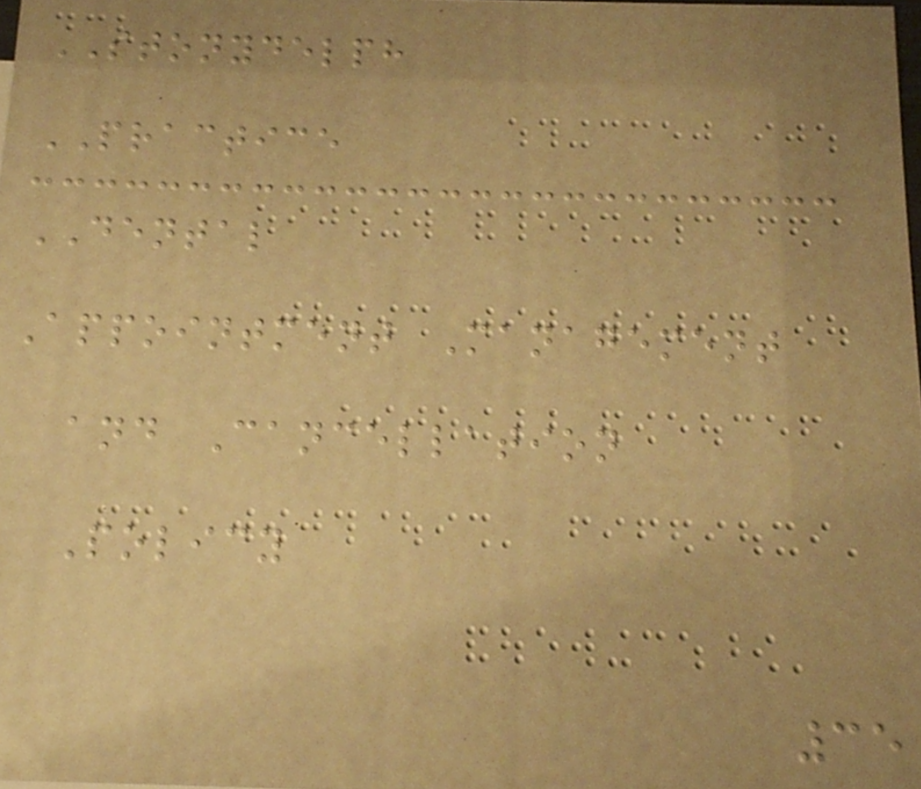STONYDELPH
PRACTICE
DENTAL
Appointment Management
and Cancellation
Policy
35
